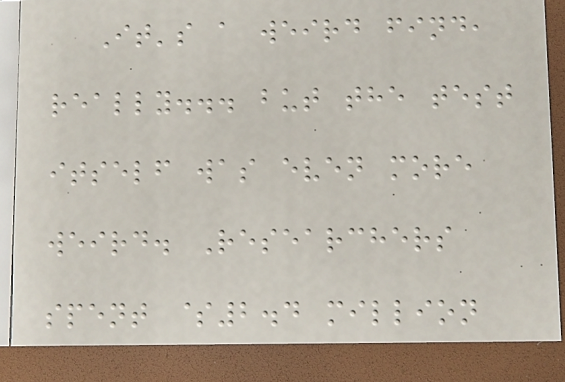It's a weird find,
really... but the test
itself was even more
weird. Researchers
spent $2.4 million
